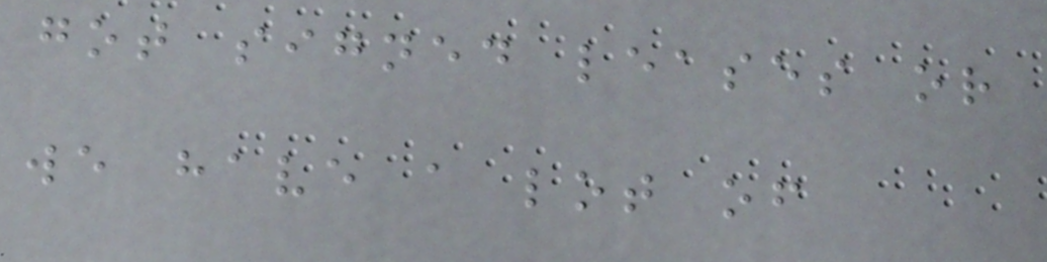got signed leases or
we have a lot of
